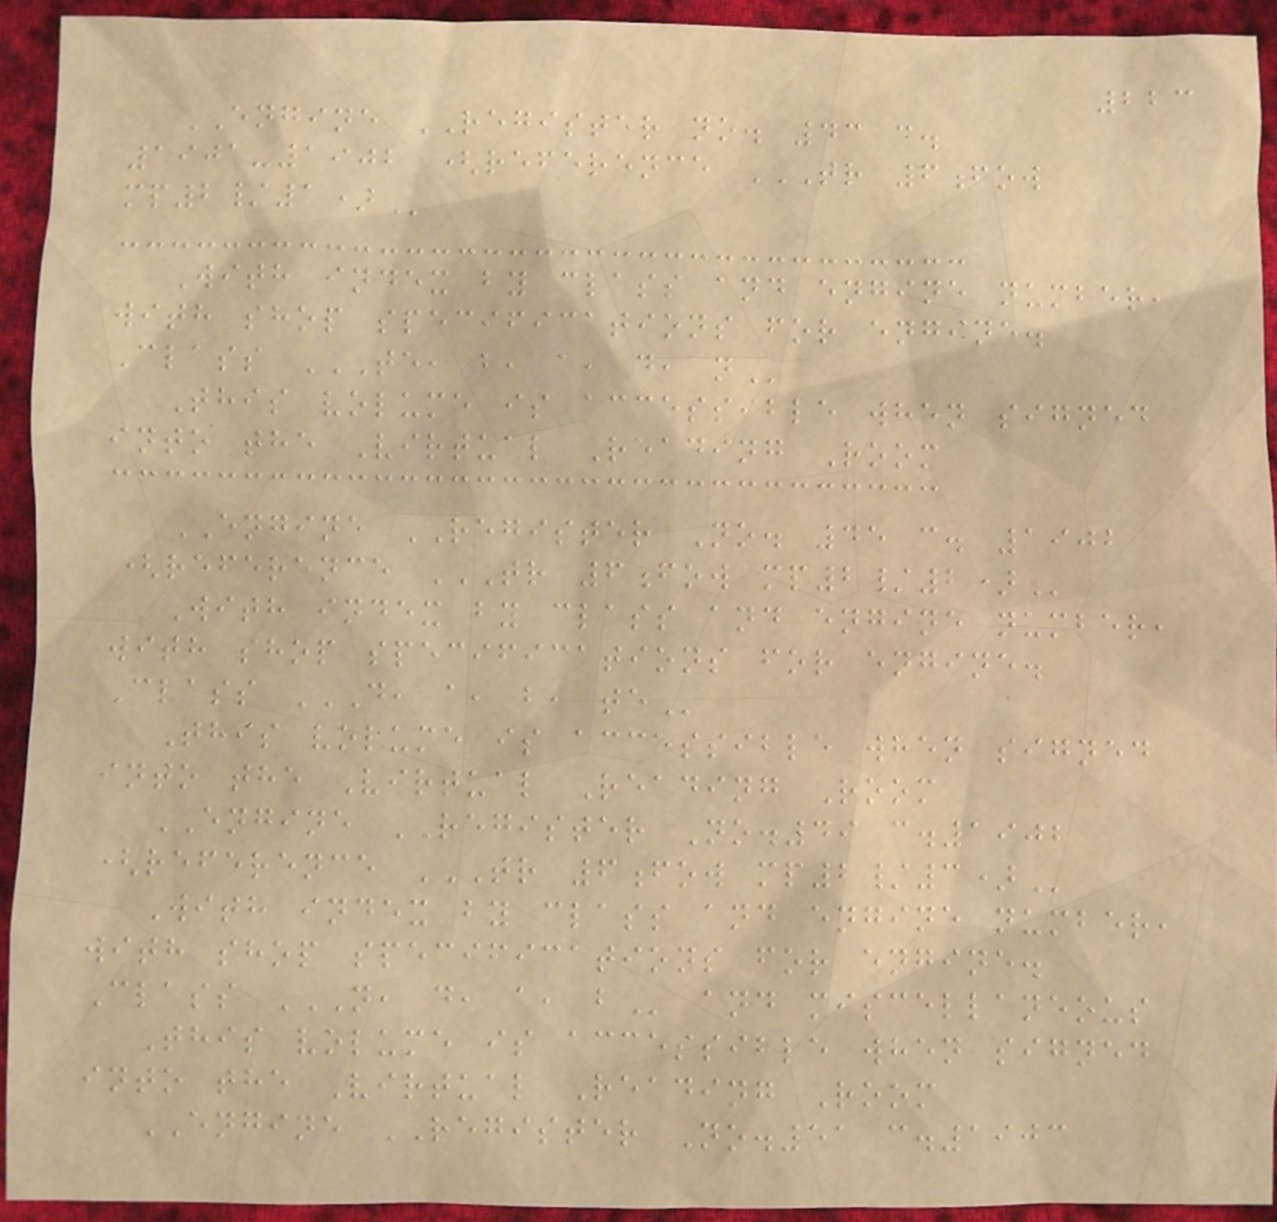223
ENGINE REGISTER no. 43 c.
1901-1902 (reference TR 6FOW
MP2/1)
With index by class and engine number,
with shop specifications for engine.
Class TE, B, A, D, N
This volume is accessible when signed
into the Virtual Reading Room
ENGINE REGISTER No. 45 c. 1902
(reference TR 6FOW MP2/2)
With index by class and engine number,
with shop specifications for engine.
Class D, A, B, TE
This volume is accessible when signed
into the Virtual Reading Room
ENGINE REGISTER No.49 c.1902
(reference TR 6FOW MP2/3)
With index by class and engine number,
with shop specifications for engine.
Class N, D, A, B and miscellaneous
This volume is accessible when signed
into the Virtual Reading Room
ENGINE REGISTER No.51 c.1903
